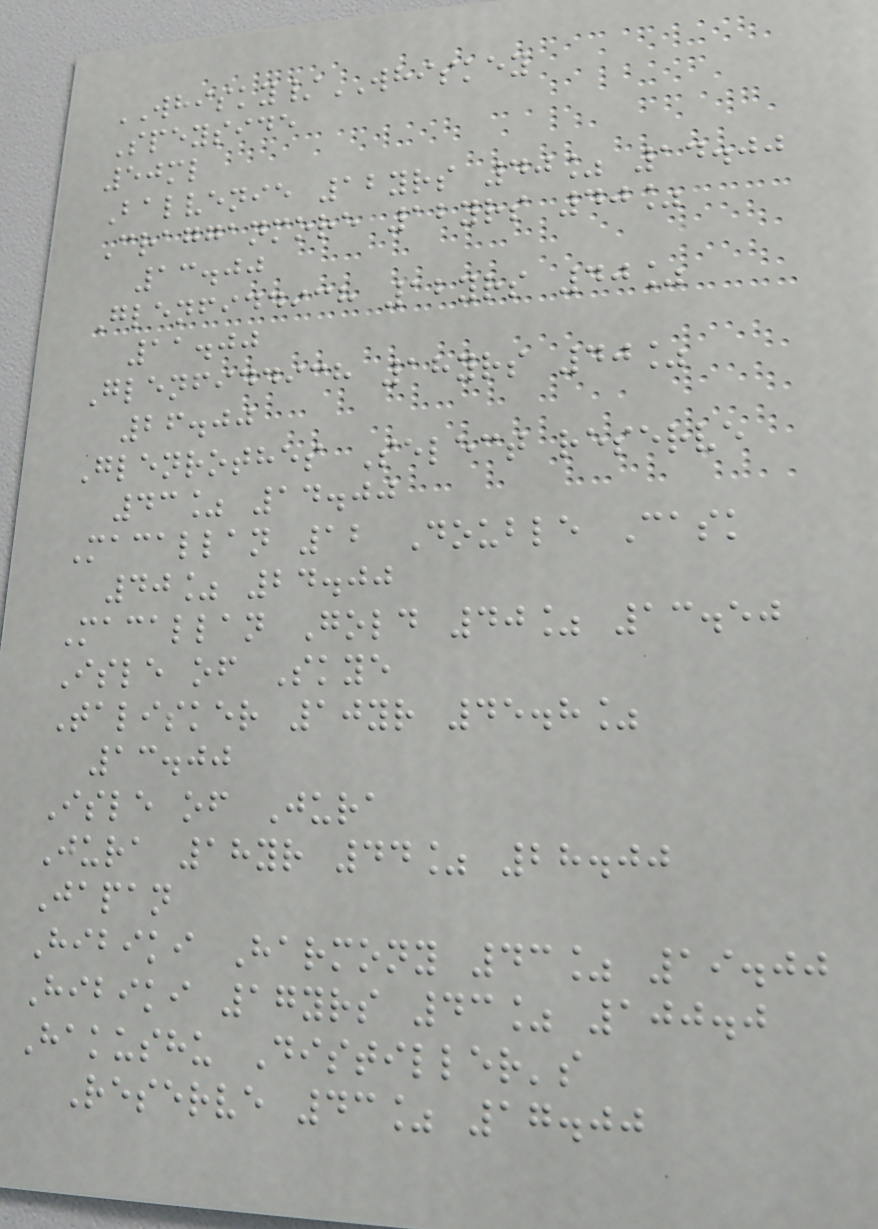WHISKY/WHISKEY
Speyside
50ml
Balvenie 12yrs 40% 14.00
Cragganmore 12yrs 40%
13.00
Glenfiddich 12yrs 40%
11.00
Glenfiddich 18yrs 40%
26.00
Glenrothes Select reserve
43% 14.00
Macallan 12 Double Cask
40% 24.00
Macallan Gold 40% 13.50
Isle of Skye
Talisker 10yr 45.8%
13.00
Isle of Jura
Jura 18yr 44% 28.00
Japan
Hibiki Harmony 43% 19.00
Hibiki 17yrs 43% 100.0
Hakushu Distiller's
Reserve 43% 17.00
